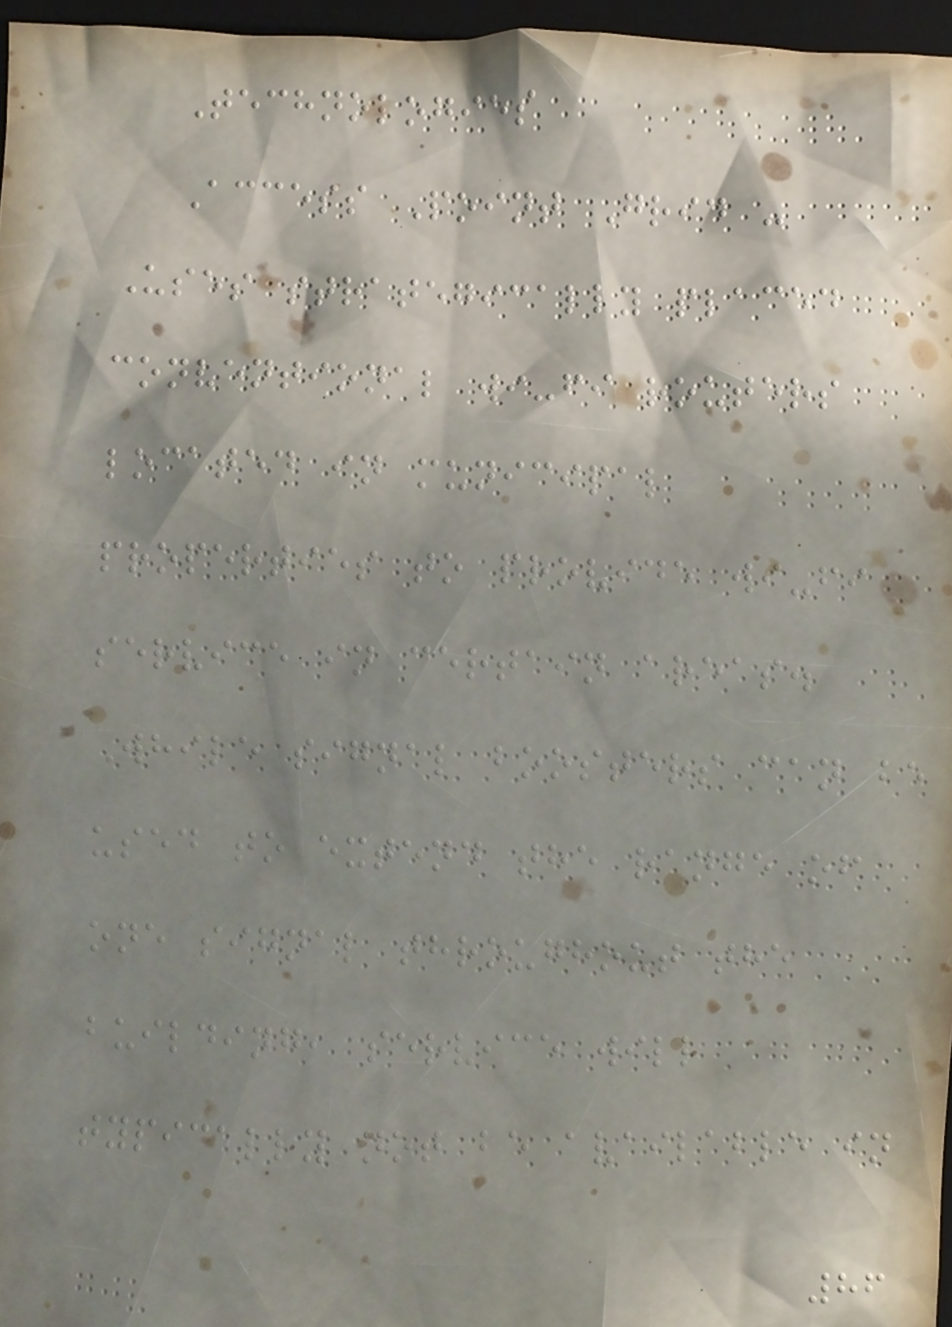Technologies
Access Point Grid -
Uses strategically placed
conventional wi-fi routers
located in municipal
properties to provide wi-fi
service in certain areas.
While signal boosters can be
used to extend the range of
one signal throughout the
building, service will
typically not be available in
86
